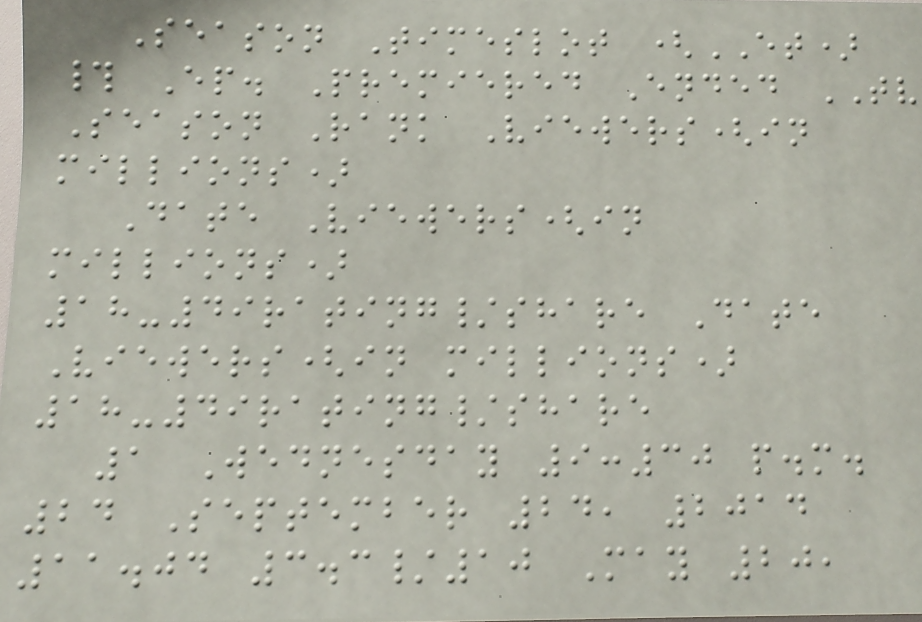Season Timeslot (ET)
# Ep. Premiered Ended TV
Season Rank Viewers(in
millions)
Date Viewers(in
millions)
18-49rating/share Date
Viewers(in millions)
18-49rating/share
1 Wednesday 9:30 p.m.
24 September 24, 2014
11.04 3.3/10 May 20,
